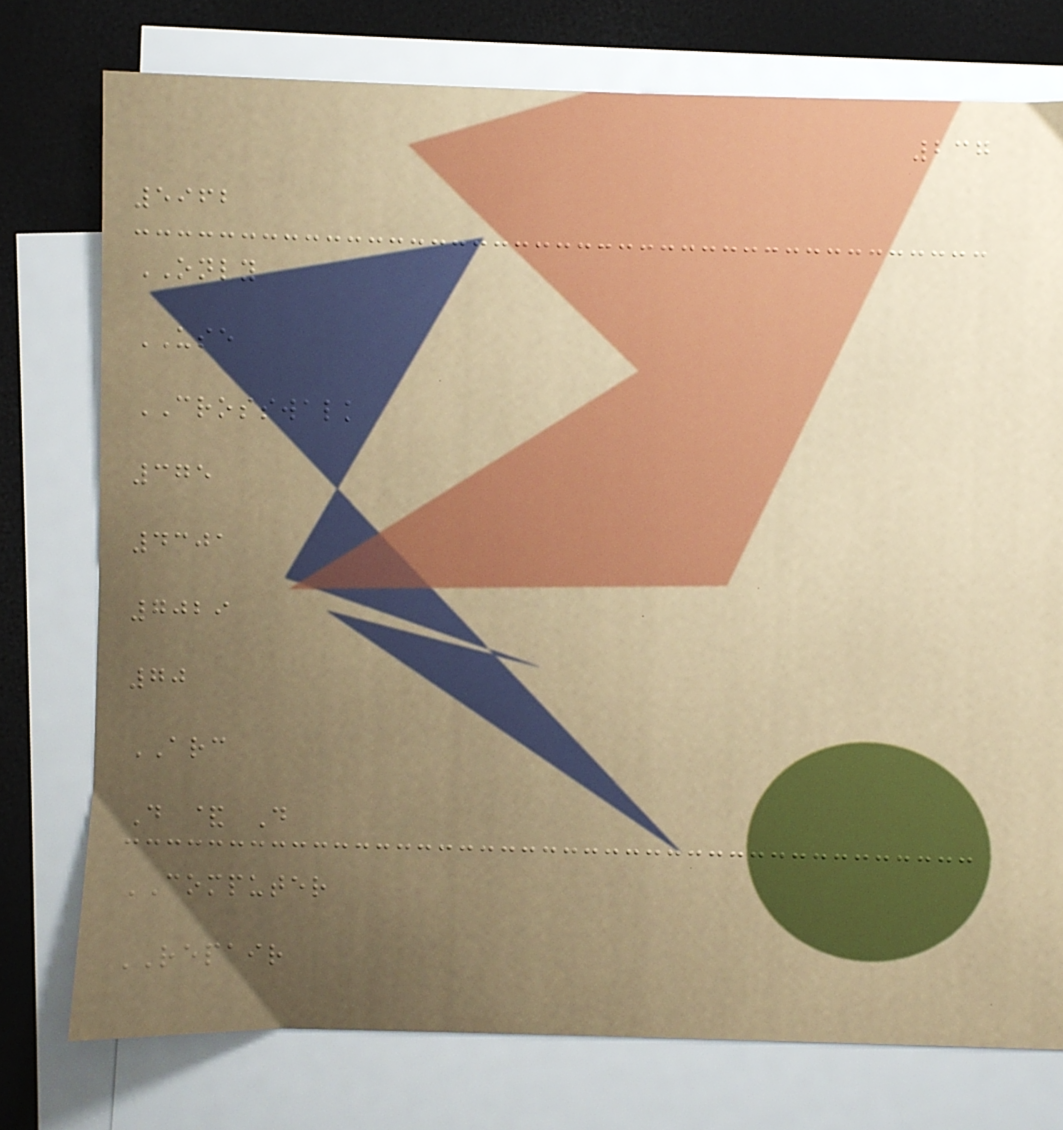237
5962
ONLY
USE
CROSSWALK
375
4301
7029
70
ARC
D & D
COMPUTER
REPAIR
